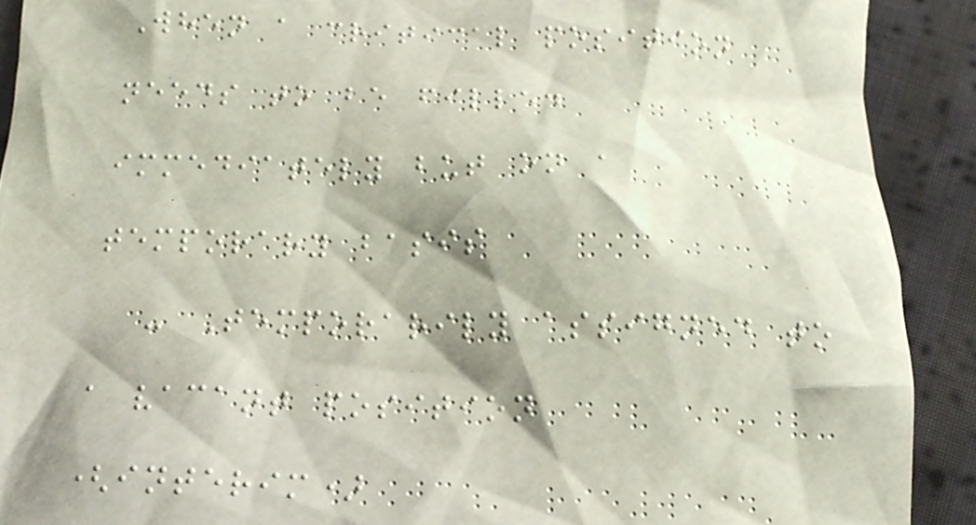When a critical position
needs to be filled
immediately but on a
temporary basis
- Temporarily assigned to
a vacant position
(interim)
